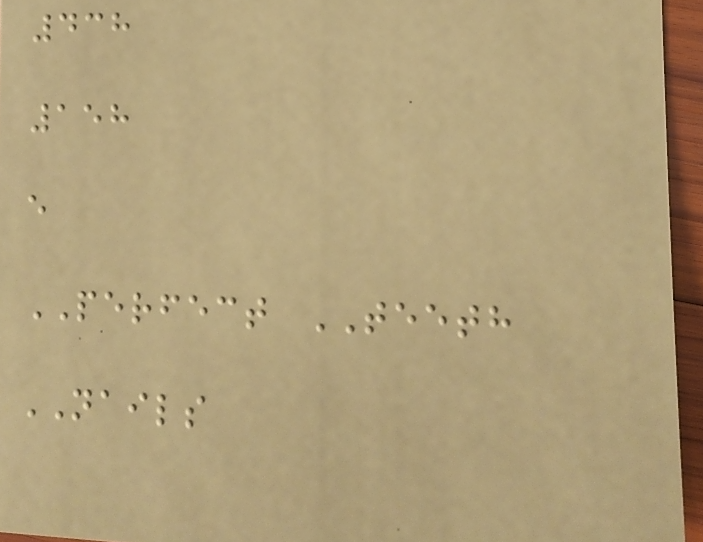438
158
e
PERFECT TEETH
NAILS
